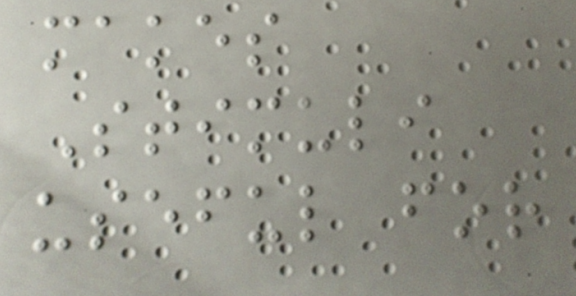makes
Stimuli
useful for
